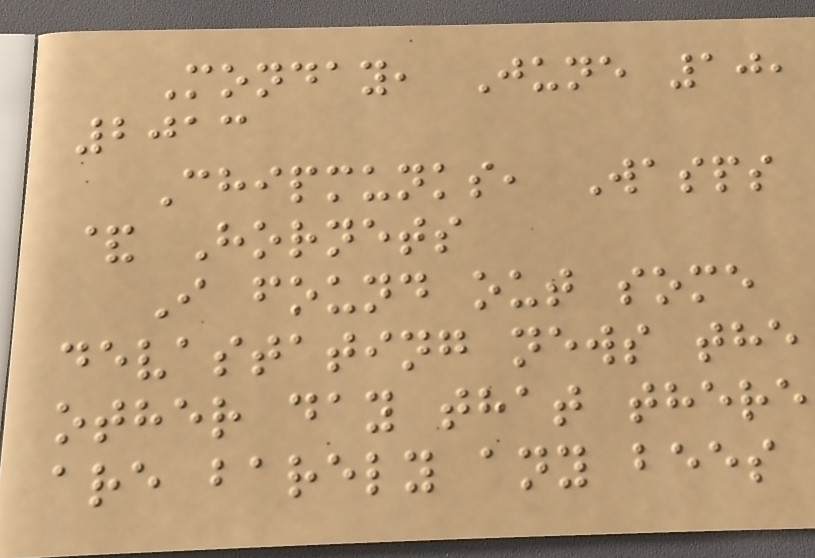Monday, June 10,
2013
Chipmunks, Wasps
& Hornets
I found out some
devastating news the
other day that there
are barely any bees
